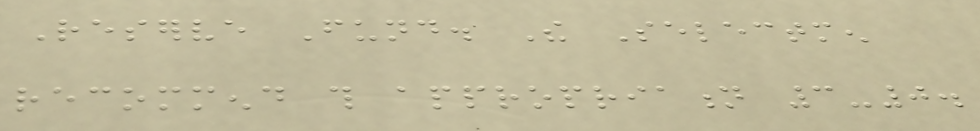Reserve Fund. The Selectmen
recommend this appropriation 3-0.
